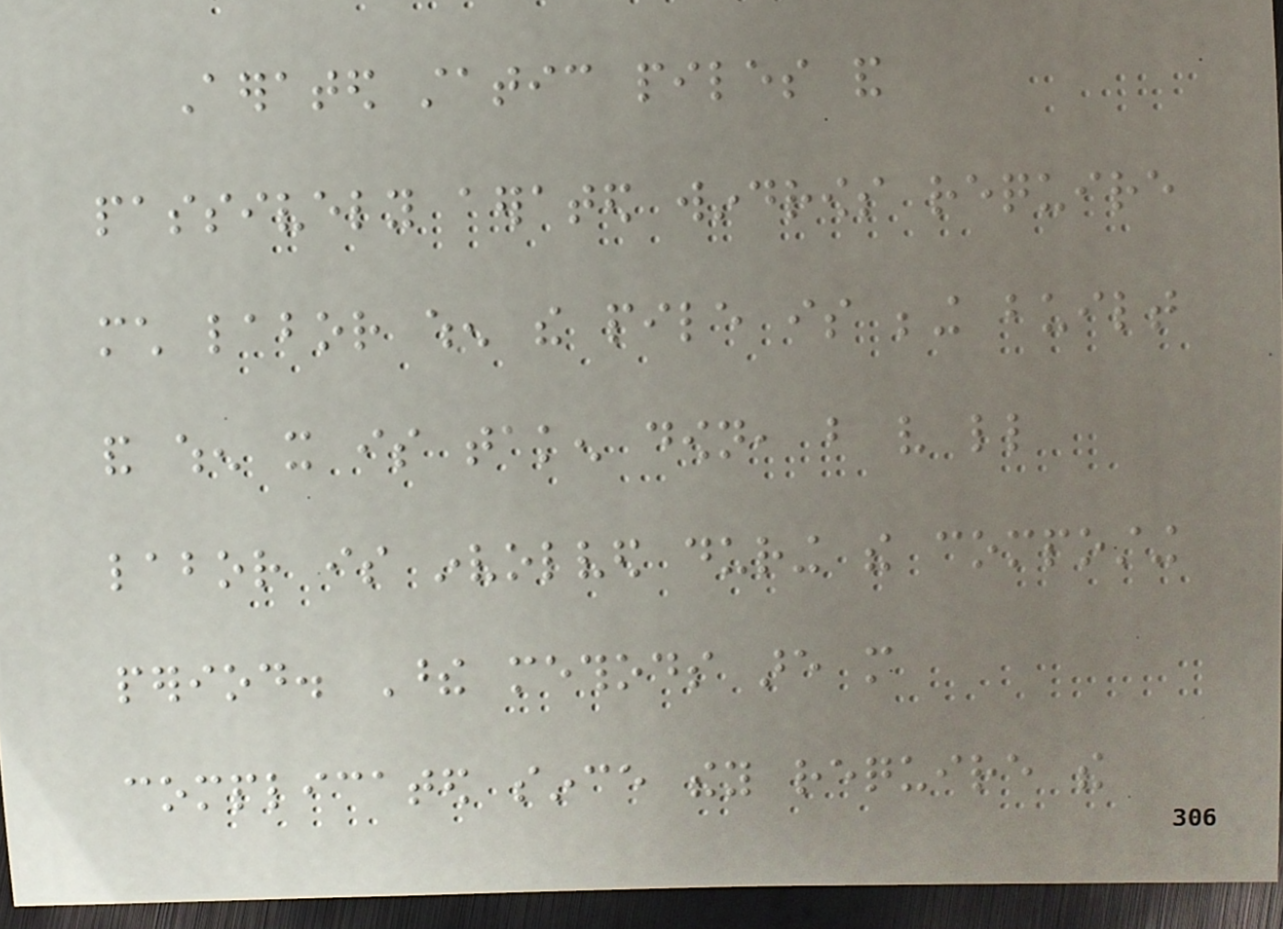Aerated static piles and
passively aerated windrows require
much labor when the pile is being built
and when it is taken down, but very little
labor is involved during the composting
period. These methods are more
complicated since they require the
